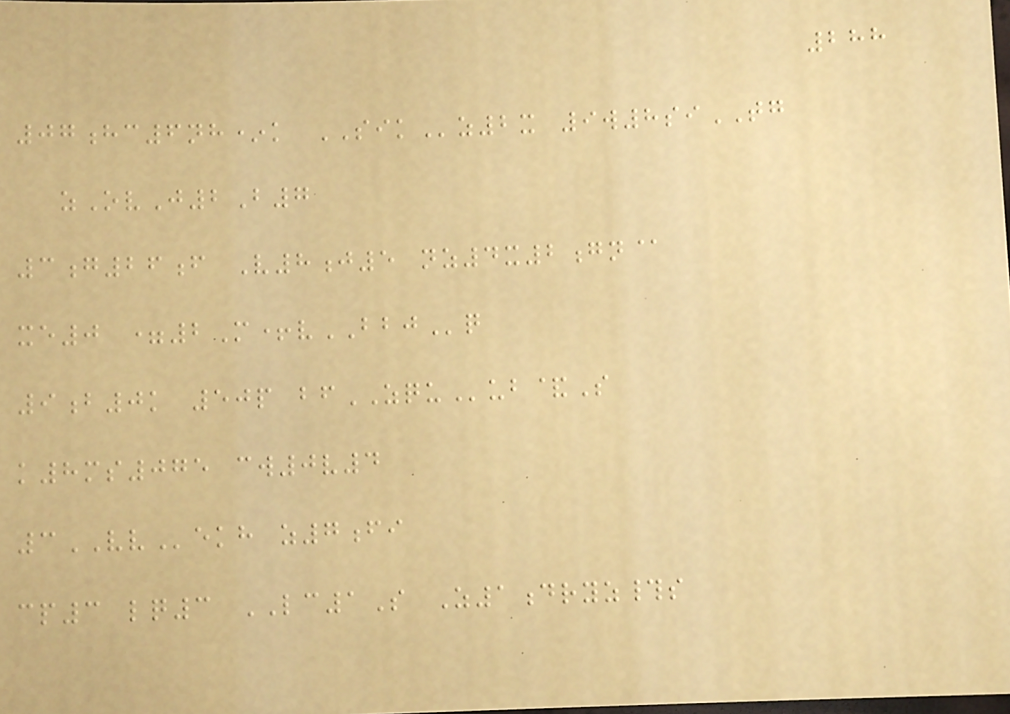288
07hc6nh*k SIKz2x 9w8siTG
zOvJ2B7
3g26f V8j5 nz4x2gn@
xe0 =2M+vBBJq
9b0k 50p bfZQUub&S
k8ms075 cw0v4
3VVekh z7fi
cp3 lq3 LC1S Z1dryz#s
